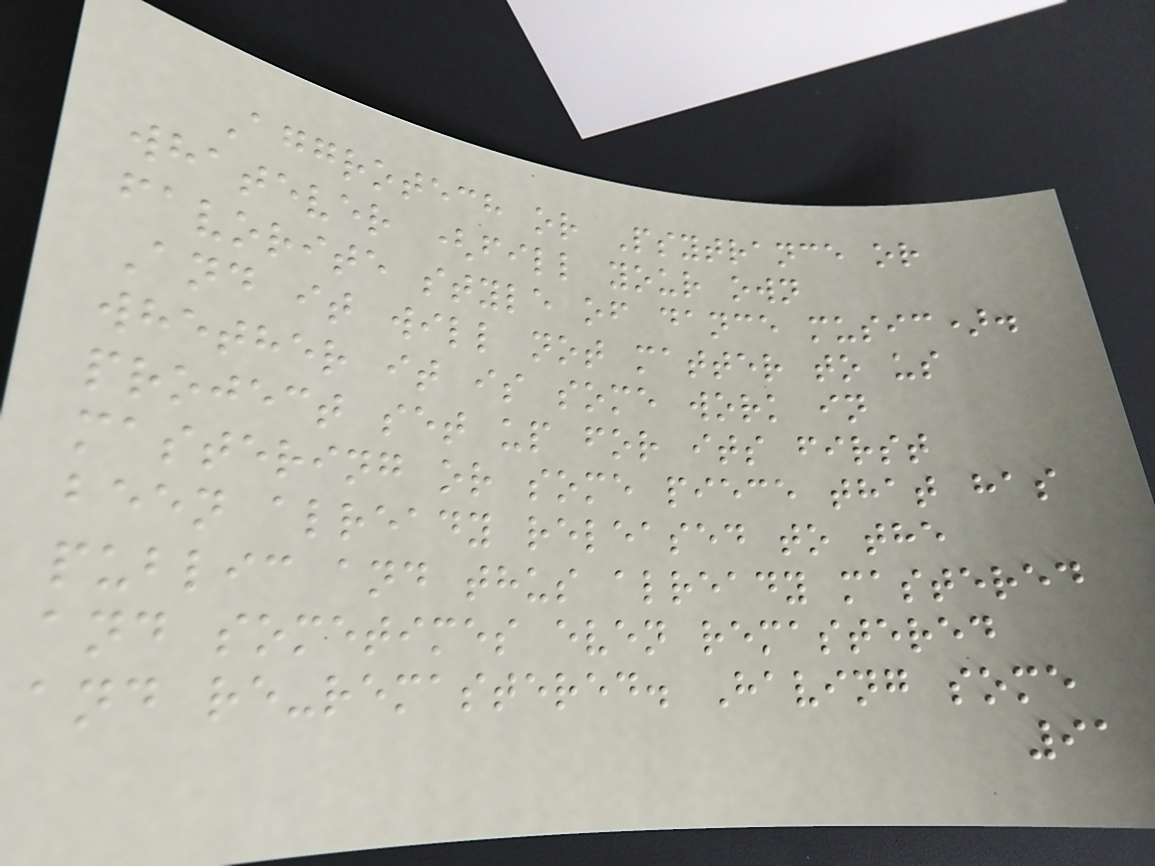Aggrotech or Psytrance or
whatever (fill your own
favorite style of dance music).
And it will not matter to us
whether it is some work in
project set up for its first
mastering or some piece that has
been already released to the
public and thus already mastered
and sometimes even remastered
and re-remastered. Having some
91
